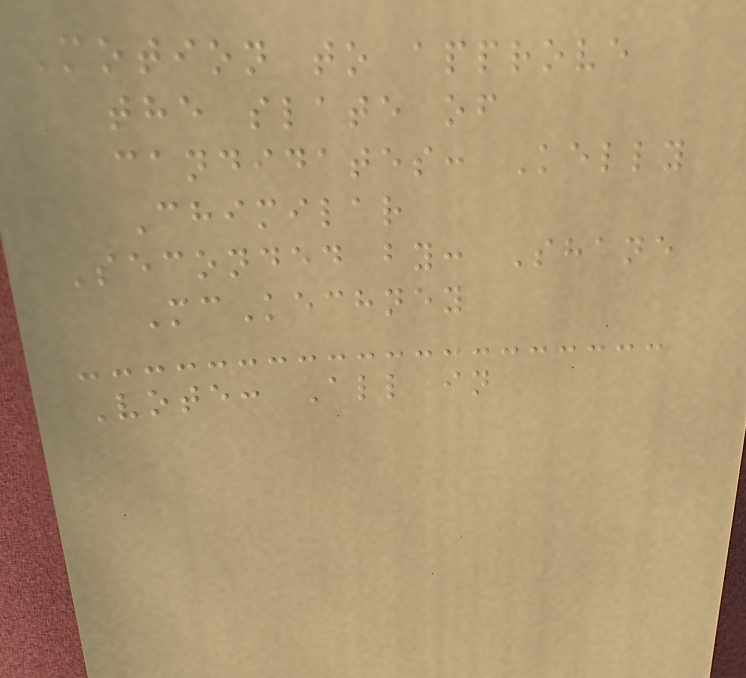Motion to approve
the slate of
candidates: Kelly
Chimilar
Seconded by: Shane
McKechney
Vote: All in
